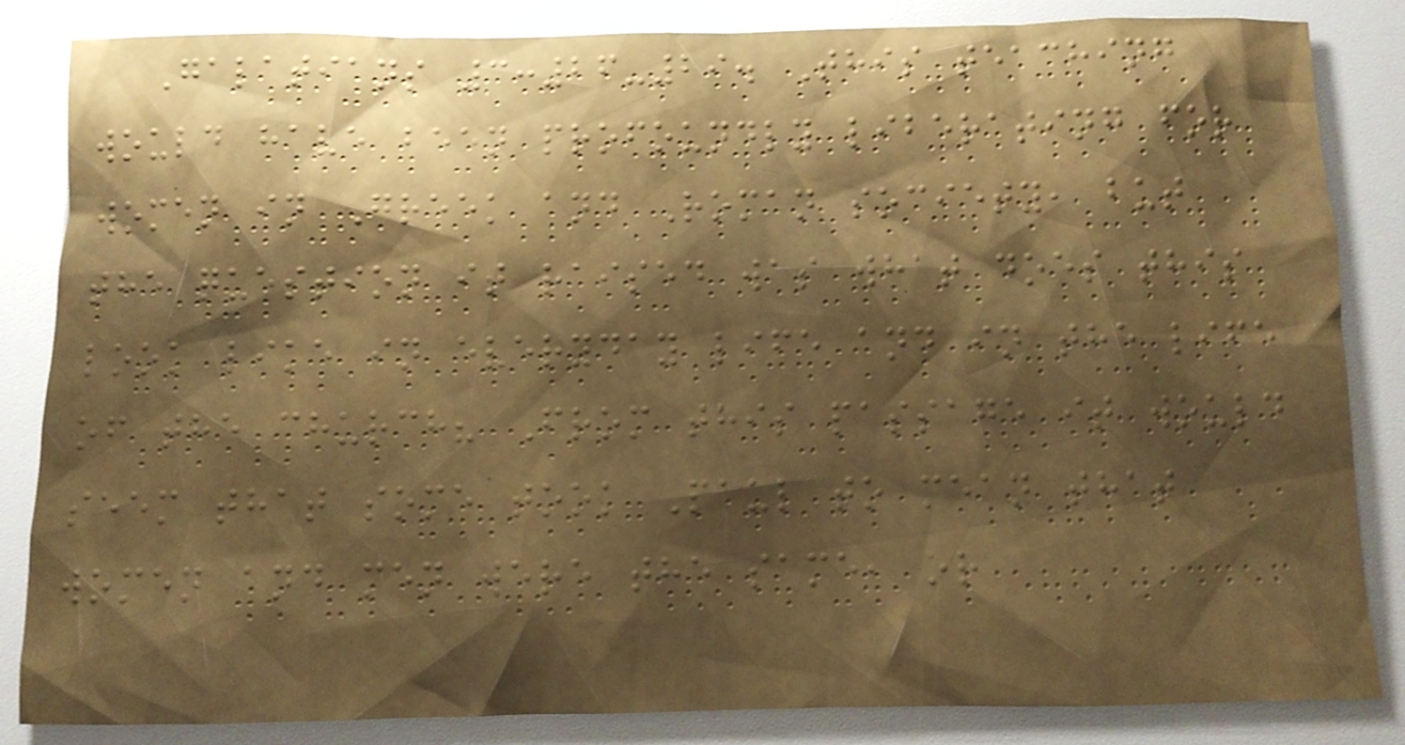Galatians 3:26-29. This teaching
would have been profoundly liberating for
women in Greek and Roman society, but
the question it raised was what does this
look like in everyday life and in the life
of the church? From this passage it would
seem that some took Paul to mean that
women and men were the same, or
